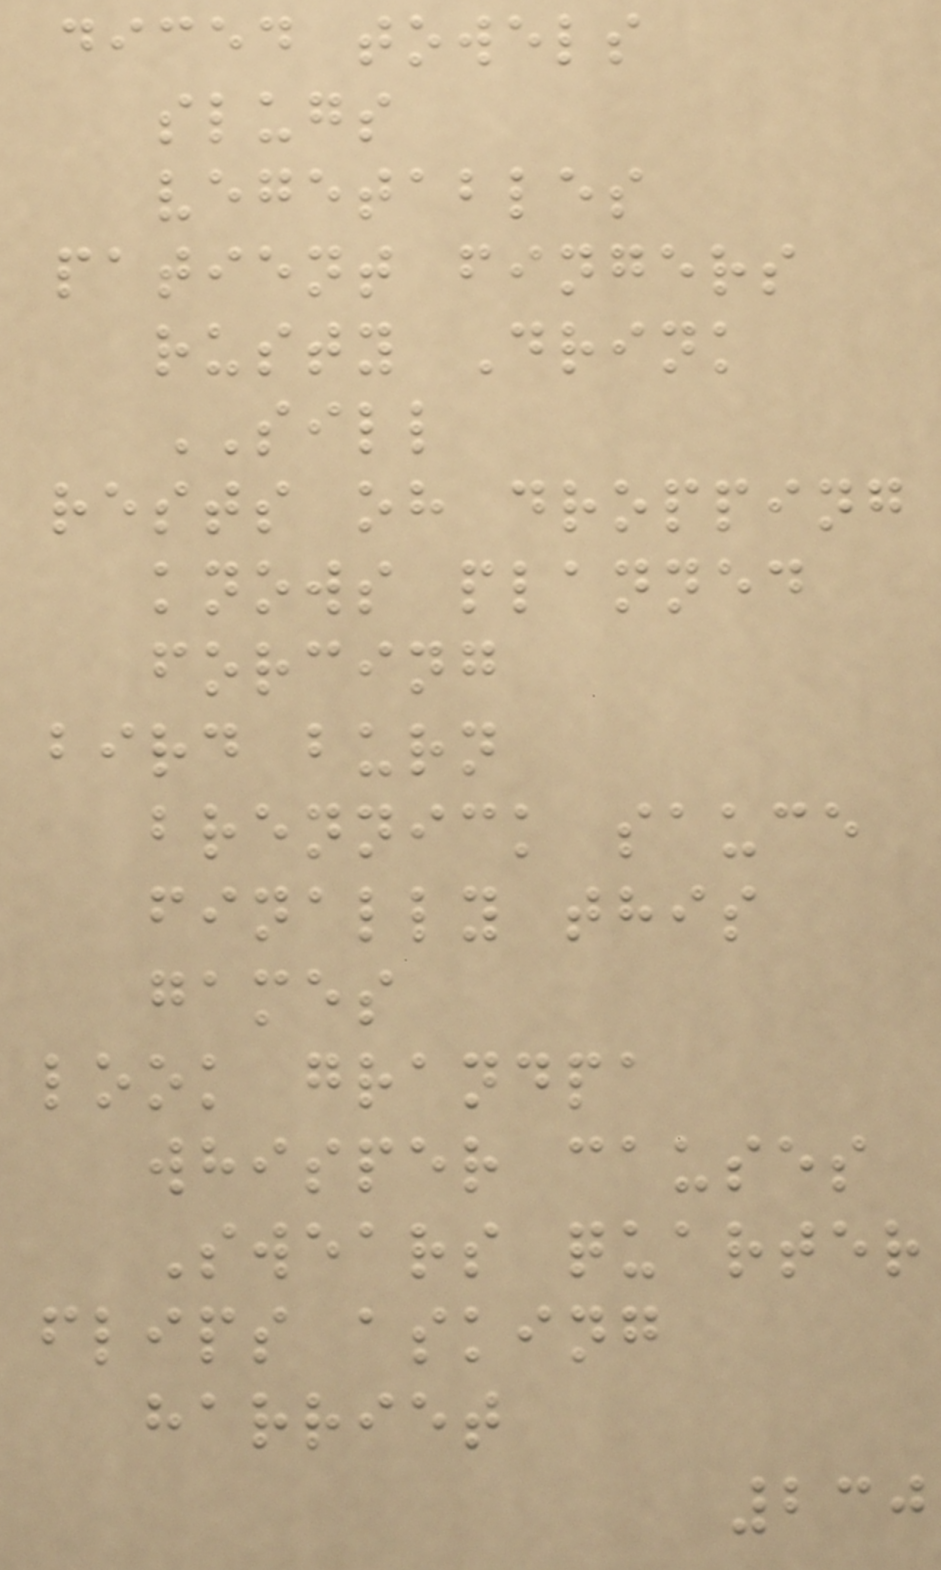diced towels
slugs
vegetables
patient fingers
rusty Drink
SILL
rests oh dropping
knows planned
forcing
bird burn
brennick sauce
finally this
games
look grandpa
whisper causes
Swears quarter
flips asking
harriet
230
